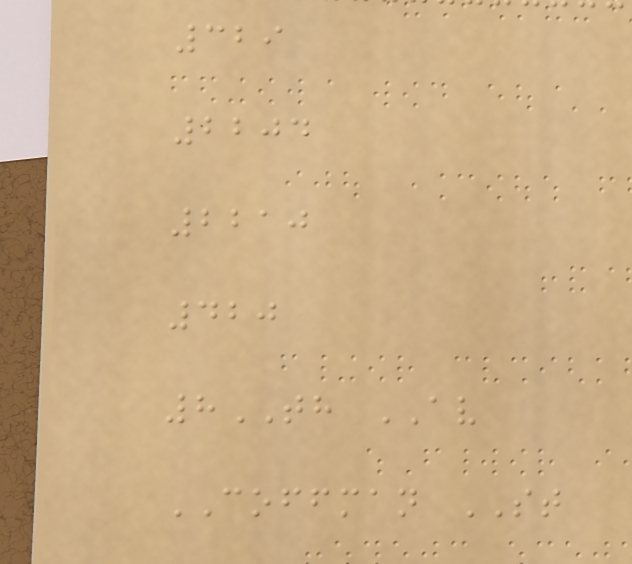329
2204
2210
420
8TH AV
COFFMAN ST
